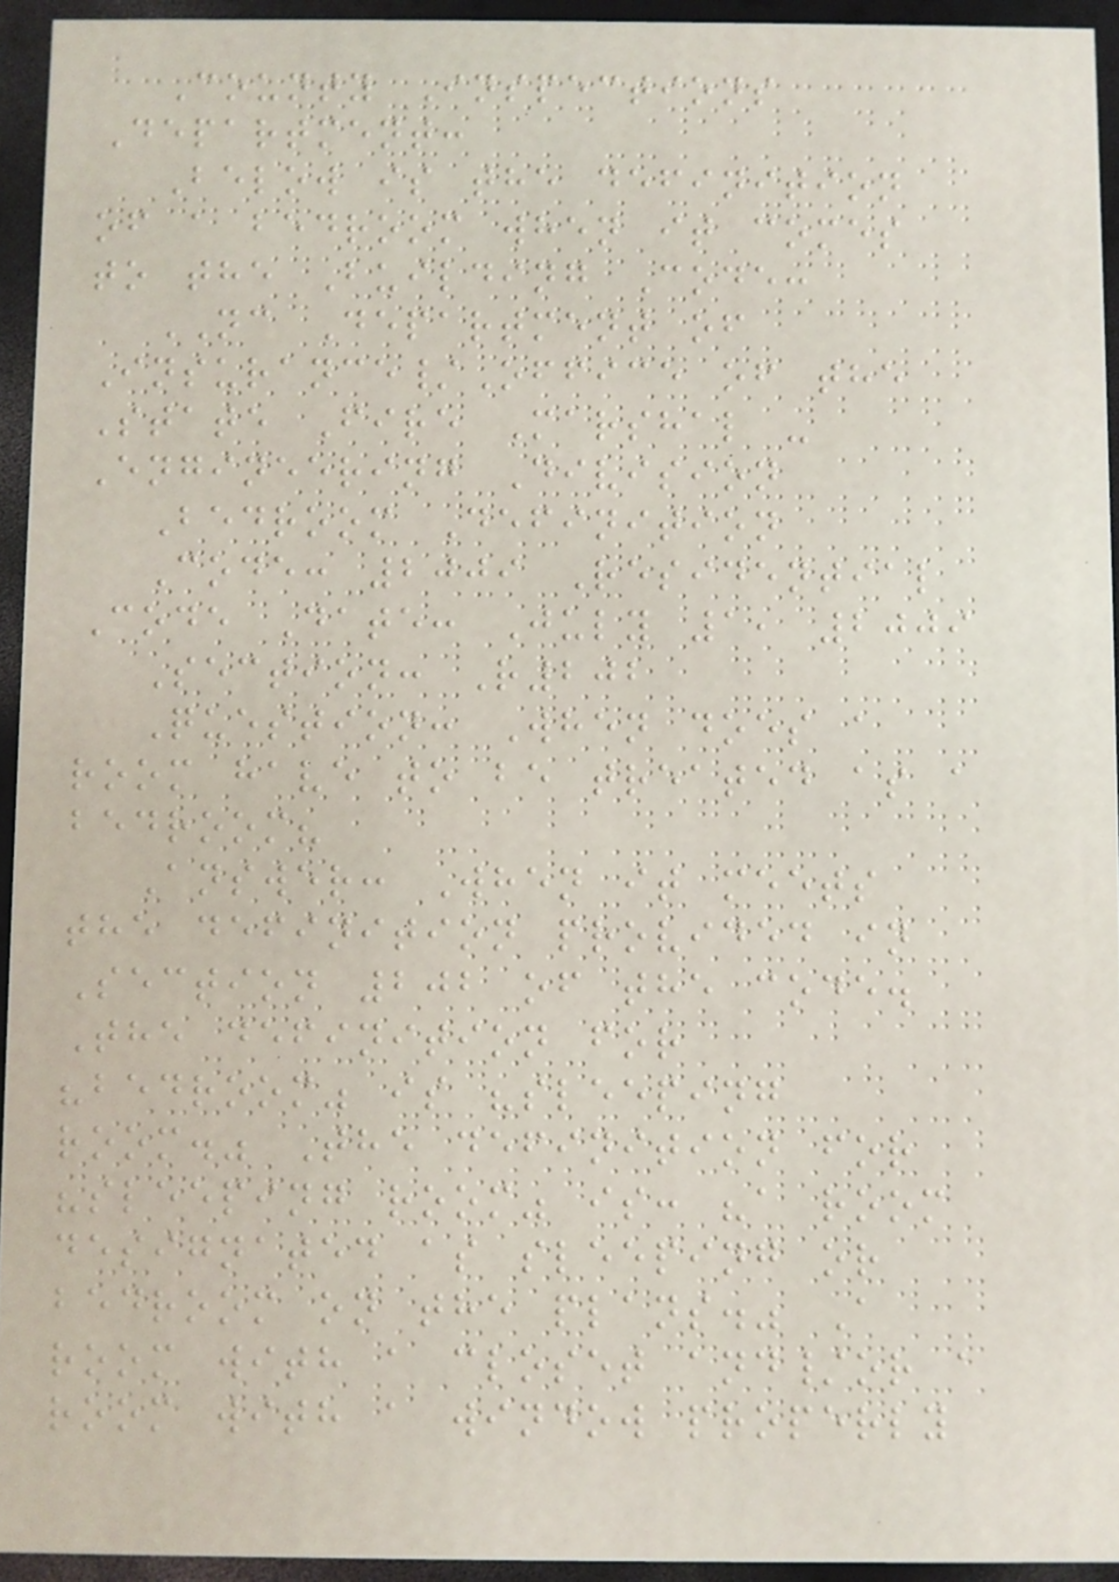County Inspections
Department:
Below is the definition
of a bedroom when it comes
to the Building Code:
NC Department of
Insurance/Office of the
State Fire Marshal -
Engineering Division
Bedroom Definition
Code: 2009 Residential
Code Date: July 1, 2009
Section: R202
Question: When does a
room have to be treated as a
bedroom?
Answer: When it meets
the definition provided in
Section 202 of the code.
The definition for
"bedroom" is "sleeping
room." The definition for
"sleeping room" is: "a room
designated as sleeping or
bedroom on the plans." A
room with a closet and/or a
room with a window properly
